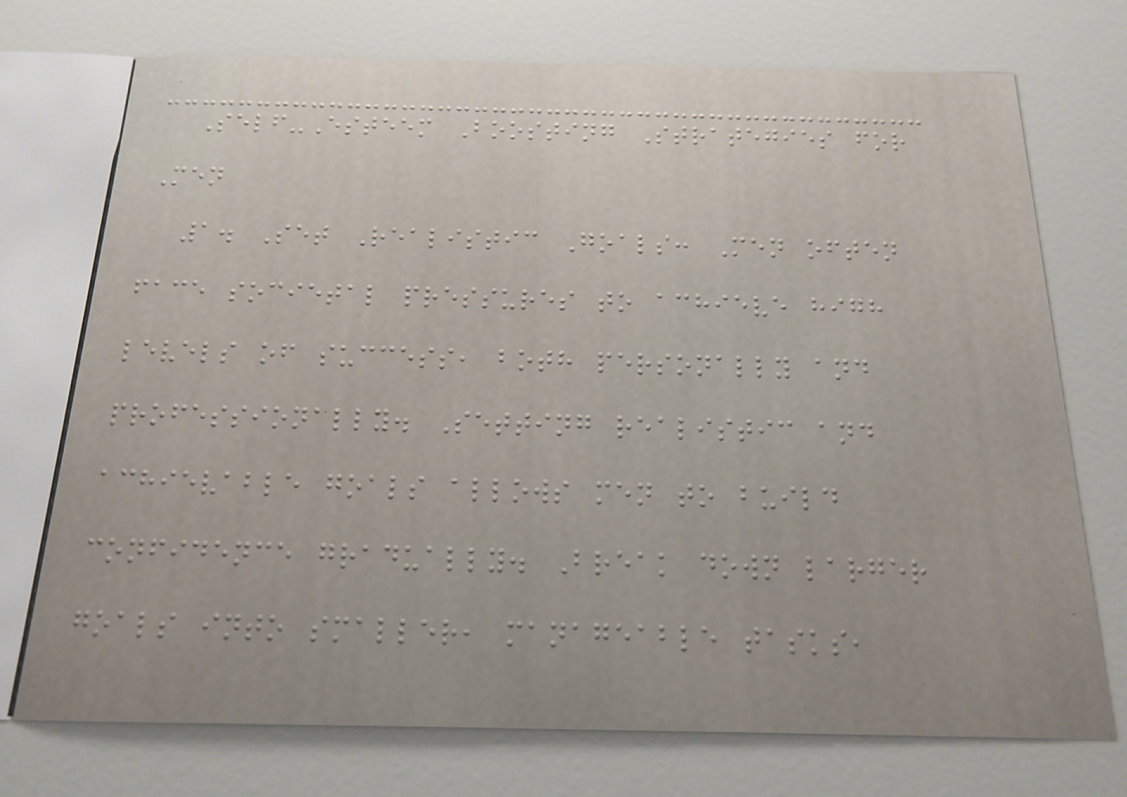Self-Esteem Boosting Strategies for
Men
1. Set Realistic Goals: Men often
face societal pressures to achieve high
levels of success, both personally and
professionally. Setting realistic and
achievable goals allows men to build
confidence gradually. Break down larger
goals into smaller, manageable tasks,
